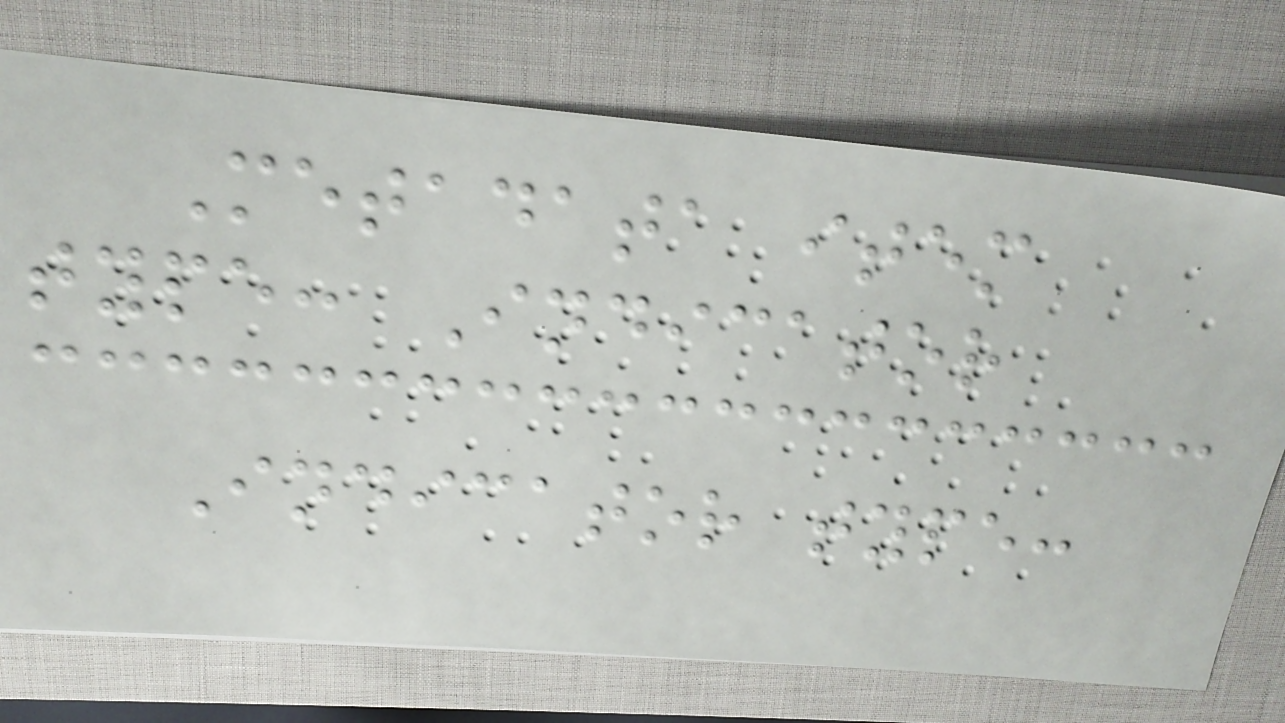Metadata item
type: Indicator
Indicator type:
